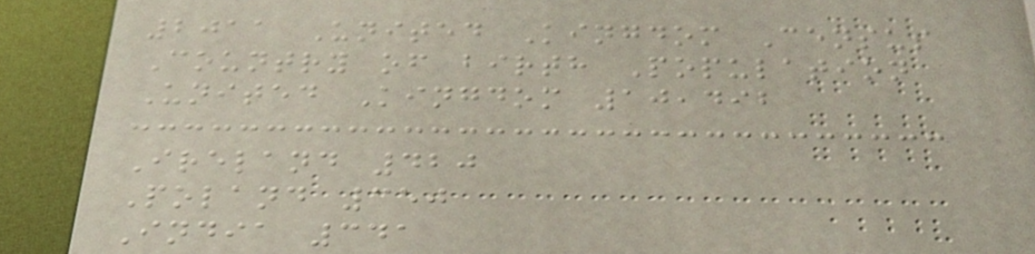2011 United Kingdom Census
Country of birth Population
United Kingdom 10,492
Ireland 420
Poland 350
India 341
